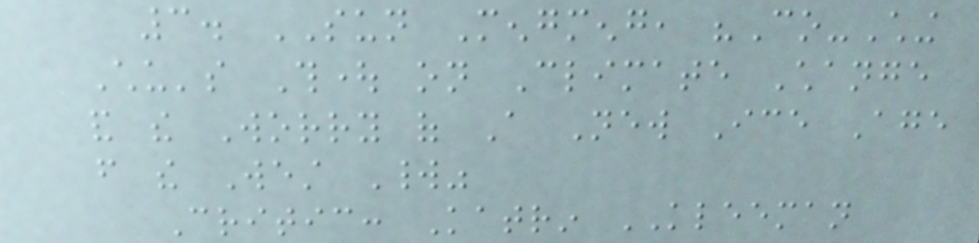3. SUN Mengmeng, "Co-Ching
Chu's Thought on Climate Change
and the Worry of A New Ice Age
from the West World"
Critic: Katrin KLEEMAN
